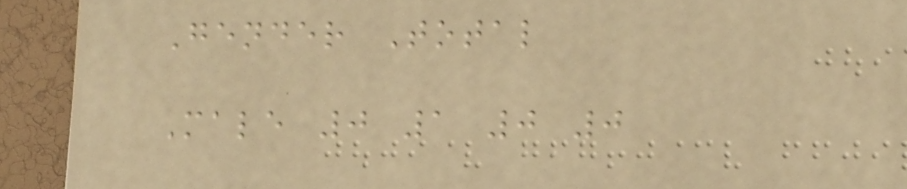Gender Total
Male 0 1 0 0
